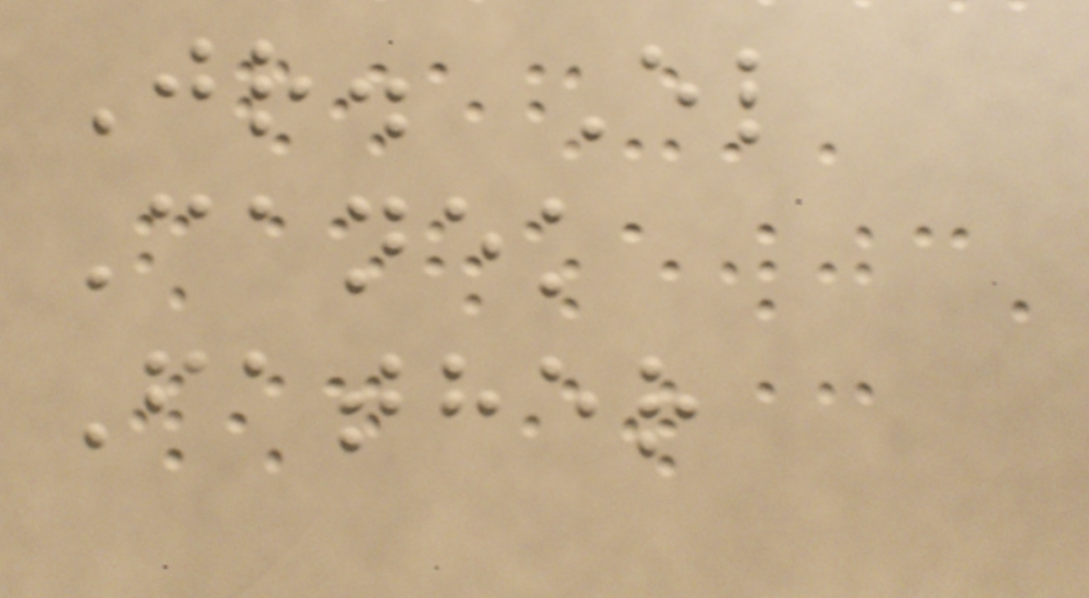Jr. El
Canek
Father
